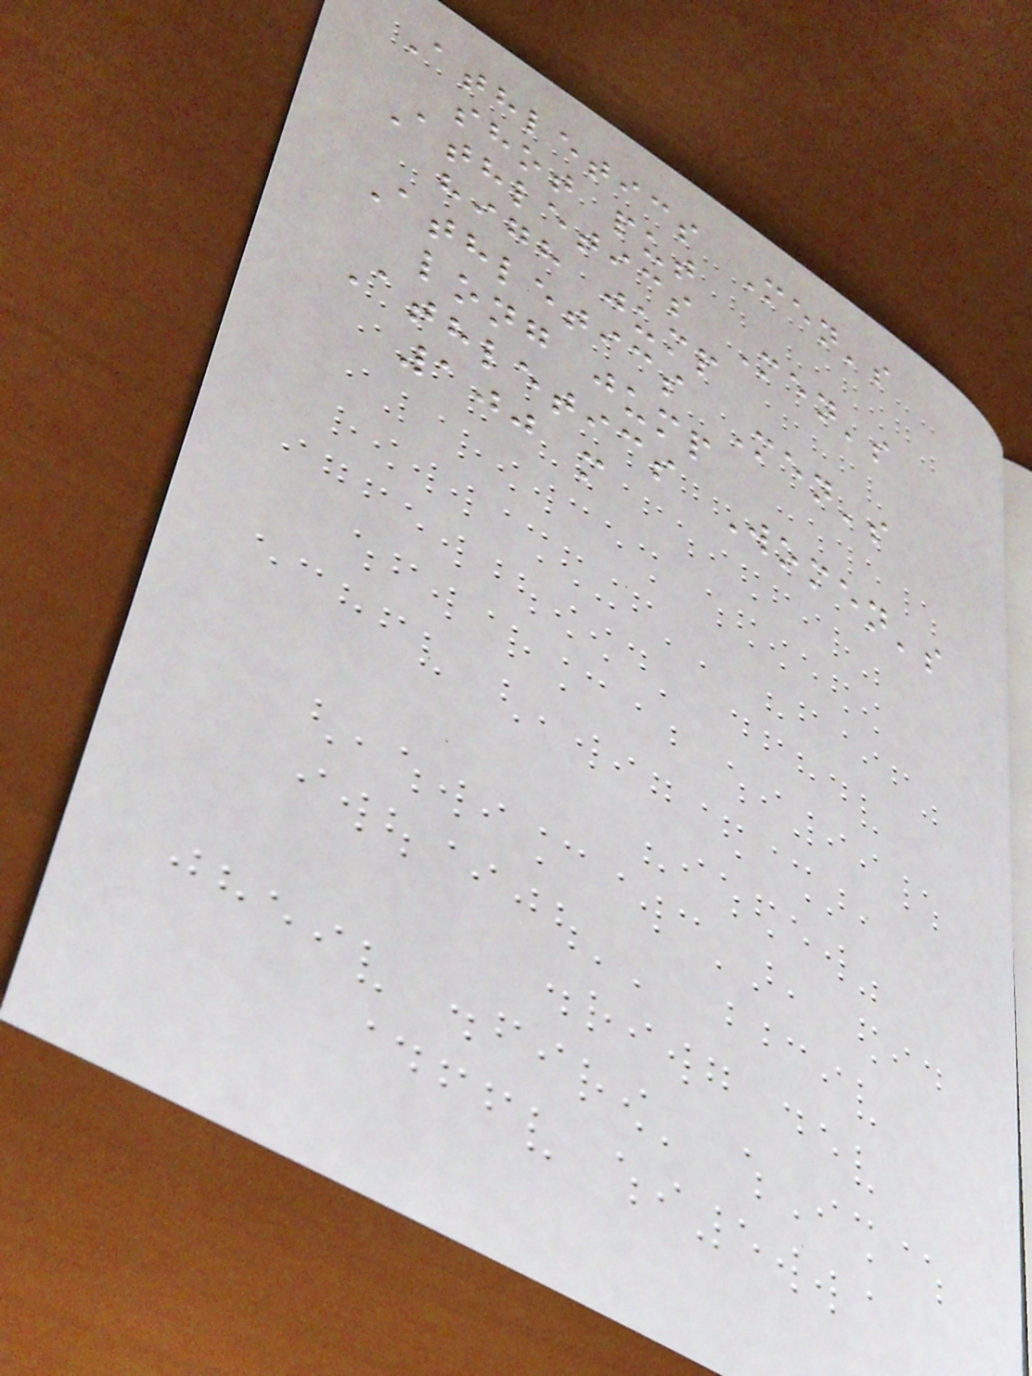Athletics Men's
shot put
Athletics Men's
high jump
Athletics Men's
long jump
Athletics Women's
100 m
